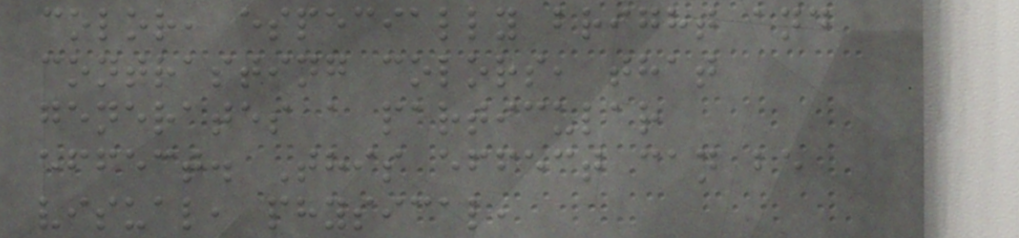color, especially bright and
contrasting colors, that
generates a particular
effect. This effect can be
visual, physical,
